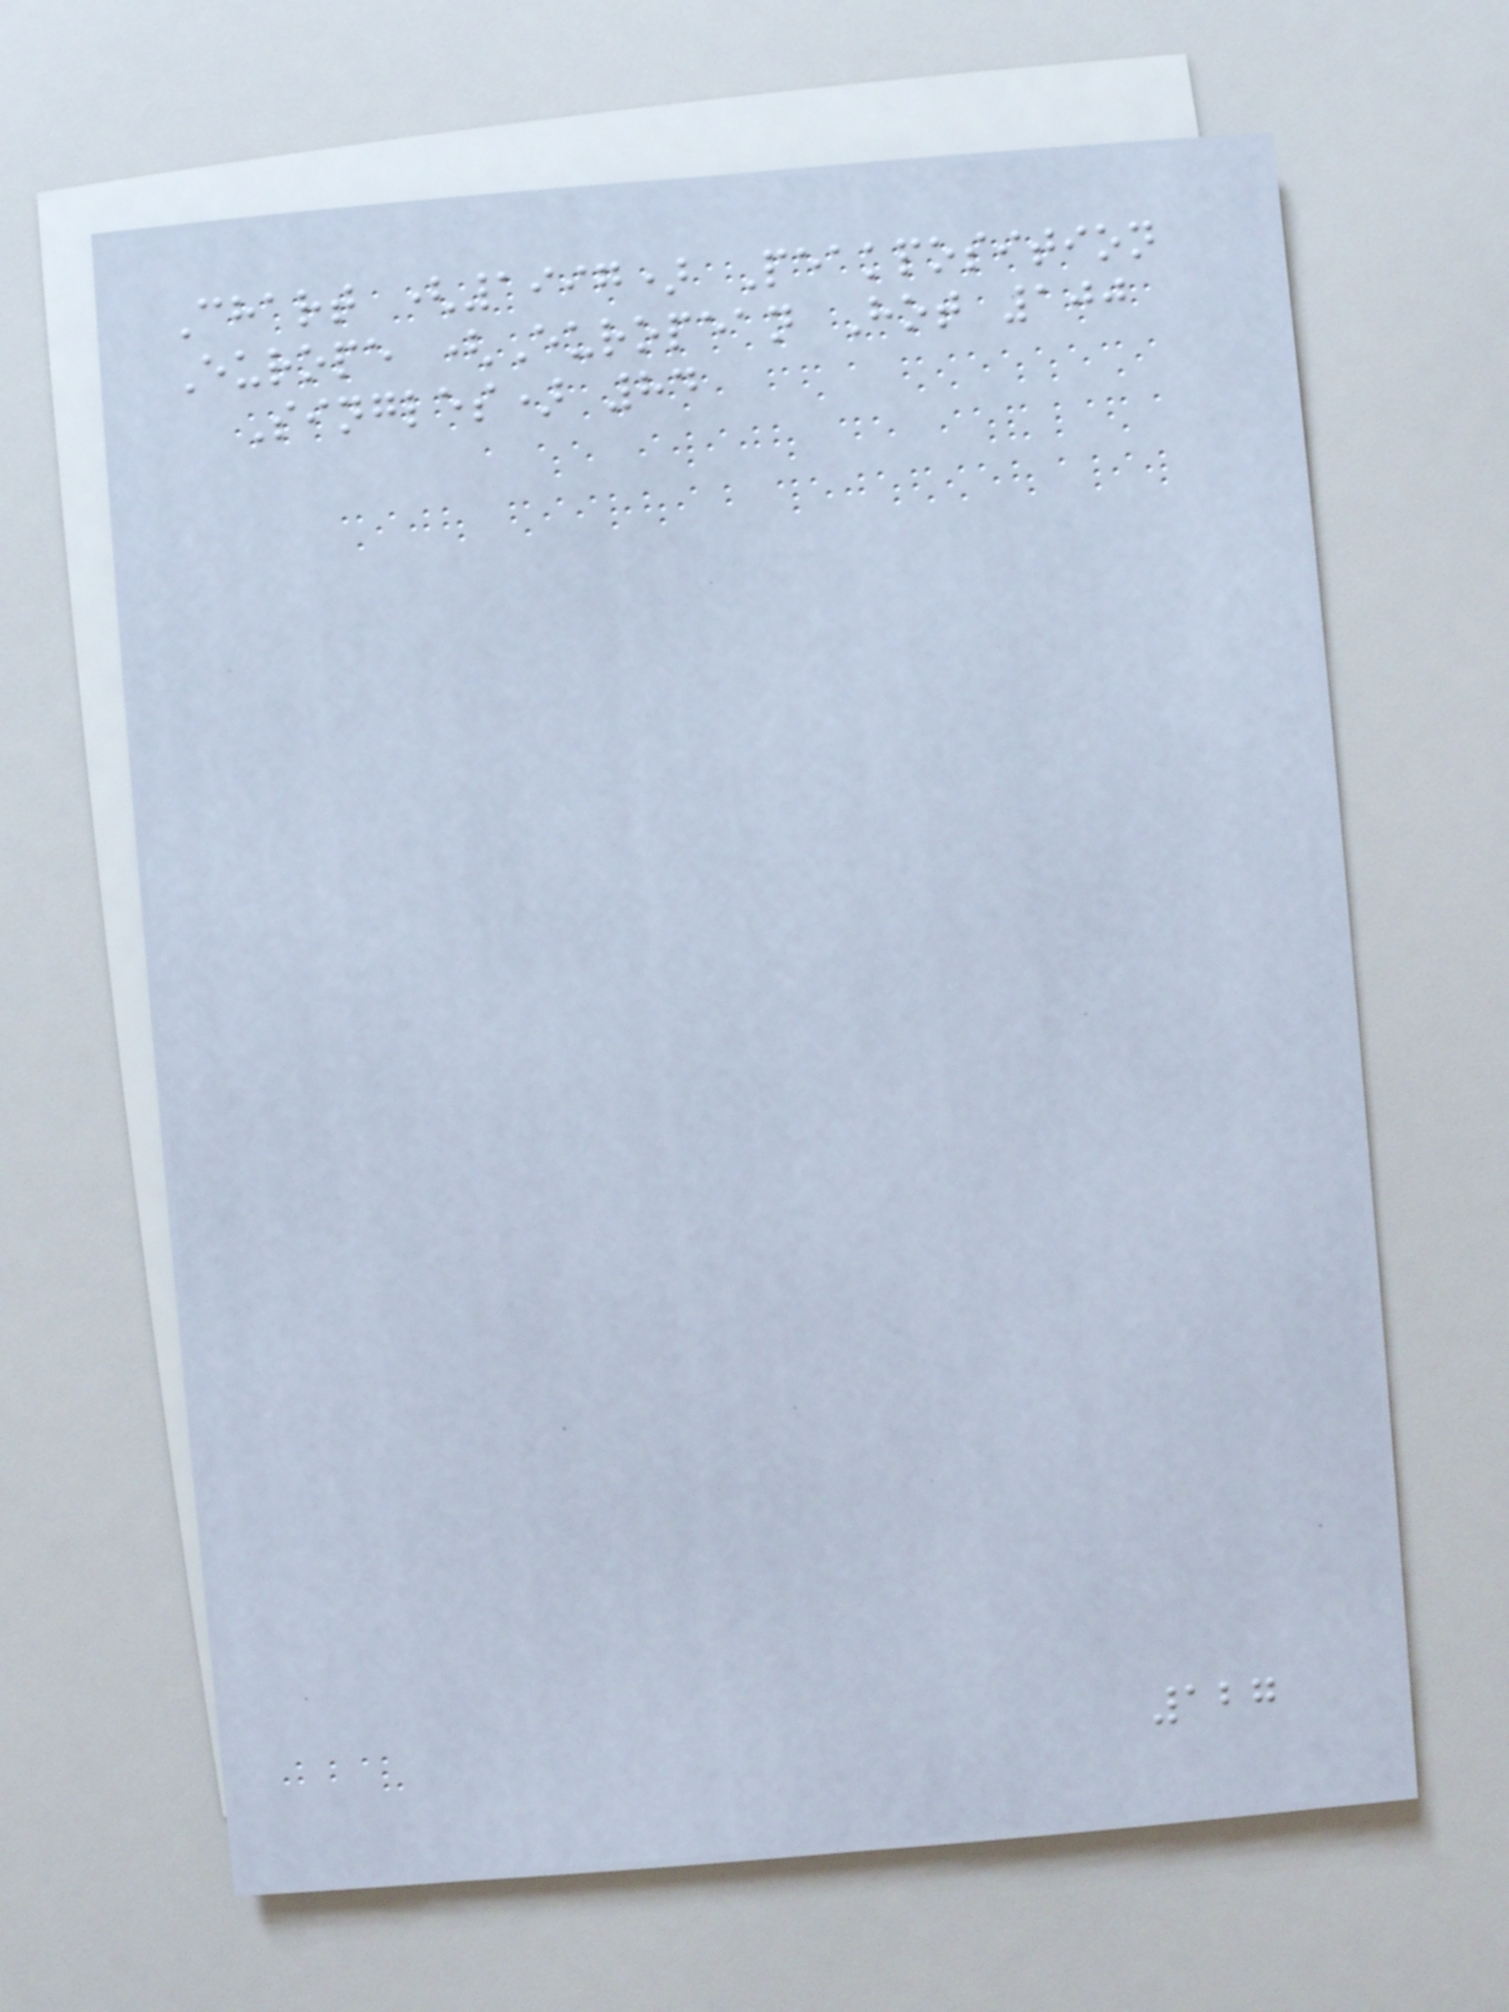Chart (1997) Peakposition
Europe (European Hot 100
Singles) 84
127
